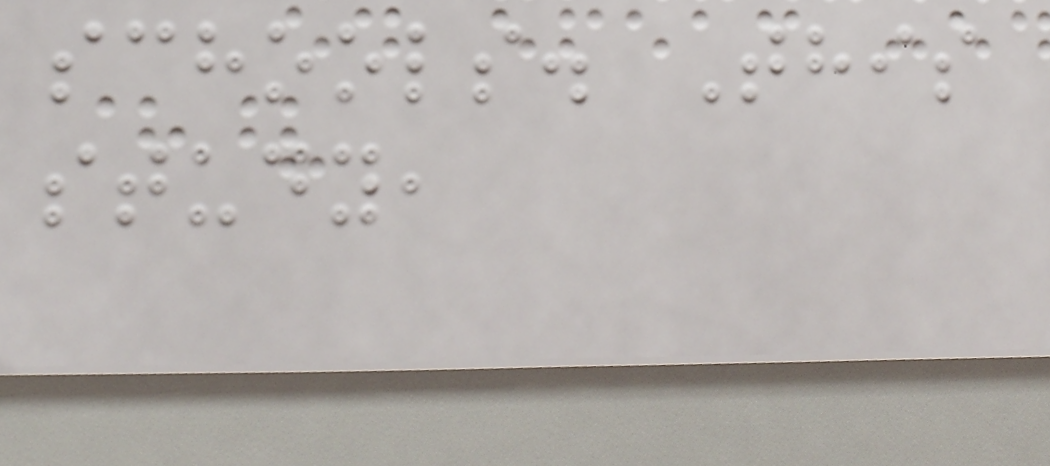schools. This
study,
